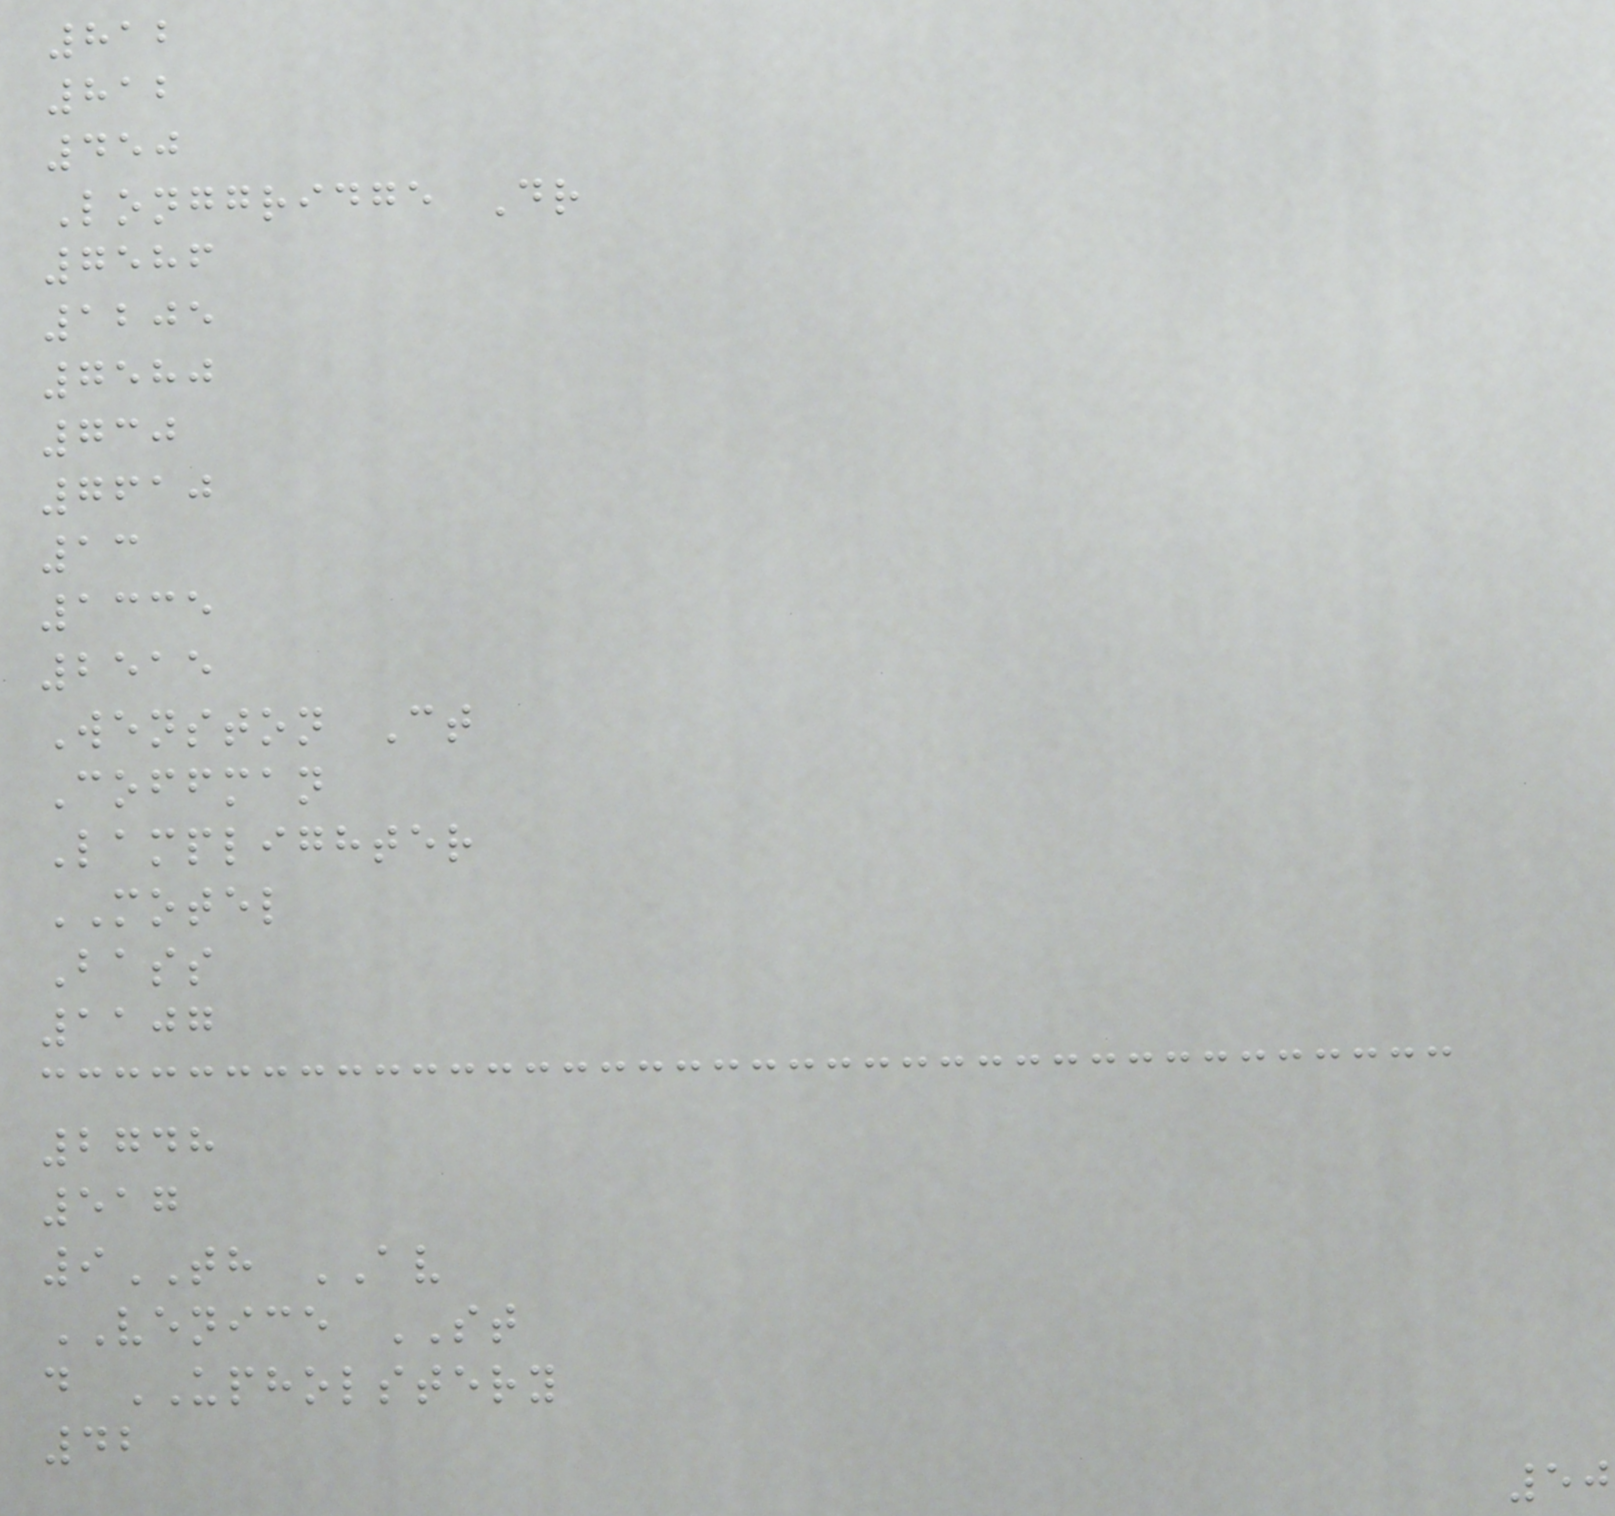812
812
450
Longgridge Dr
7586
1205
7580
730
7610
13
1335
2515
Wenston Ct
Coffman
Lamplighter
MOTEL
Bass
1107
2748
517
9TH AV
VENICE ST
d UPHOLSTERY
42
50
